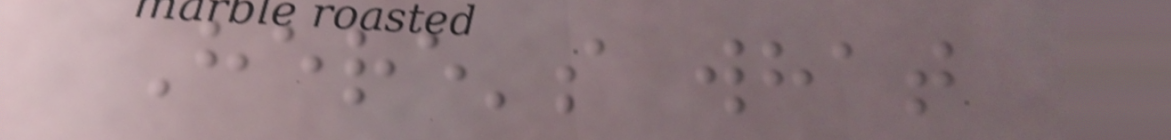Here's what
